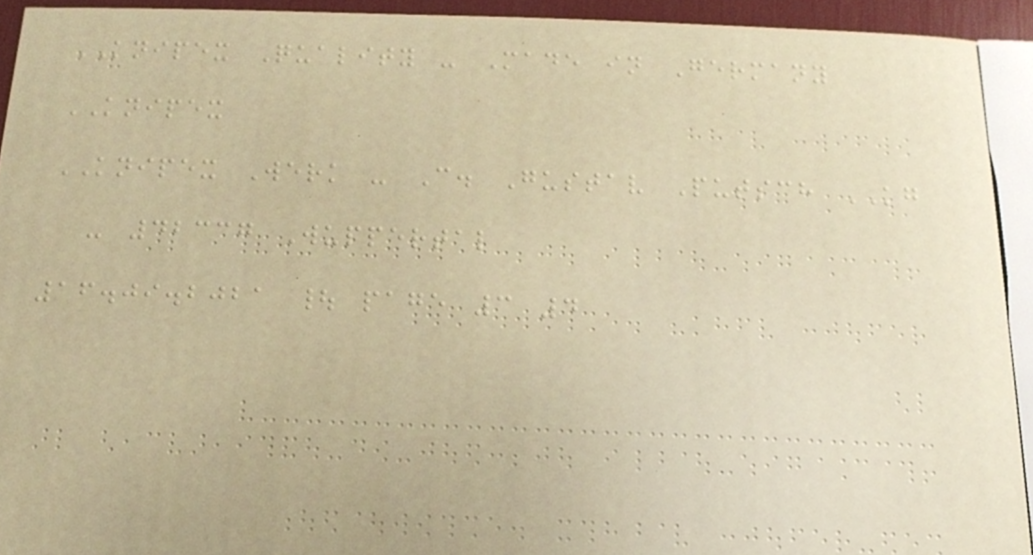KNIPEX Quality - Made in Germany
KNIPEX
KNIPEX Werk - C. Gustav Putsch KG
- 42337 Wuppertal
16.09.2021 | page 3 4
